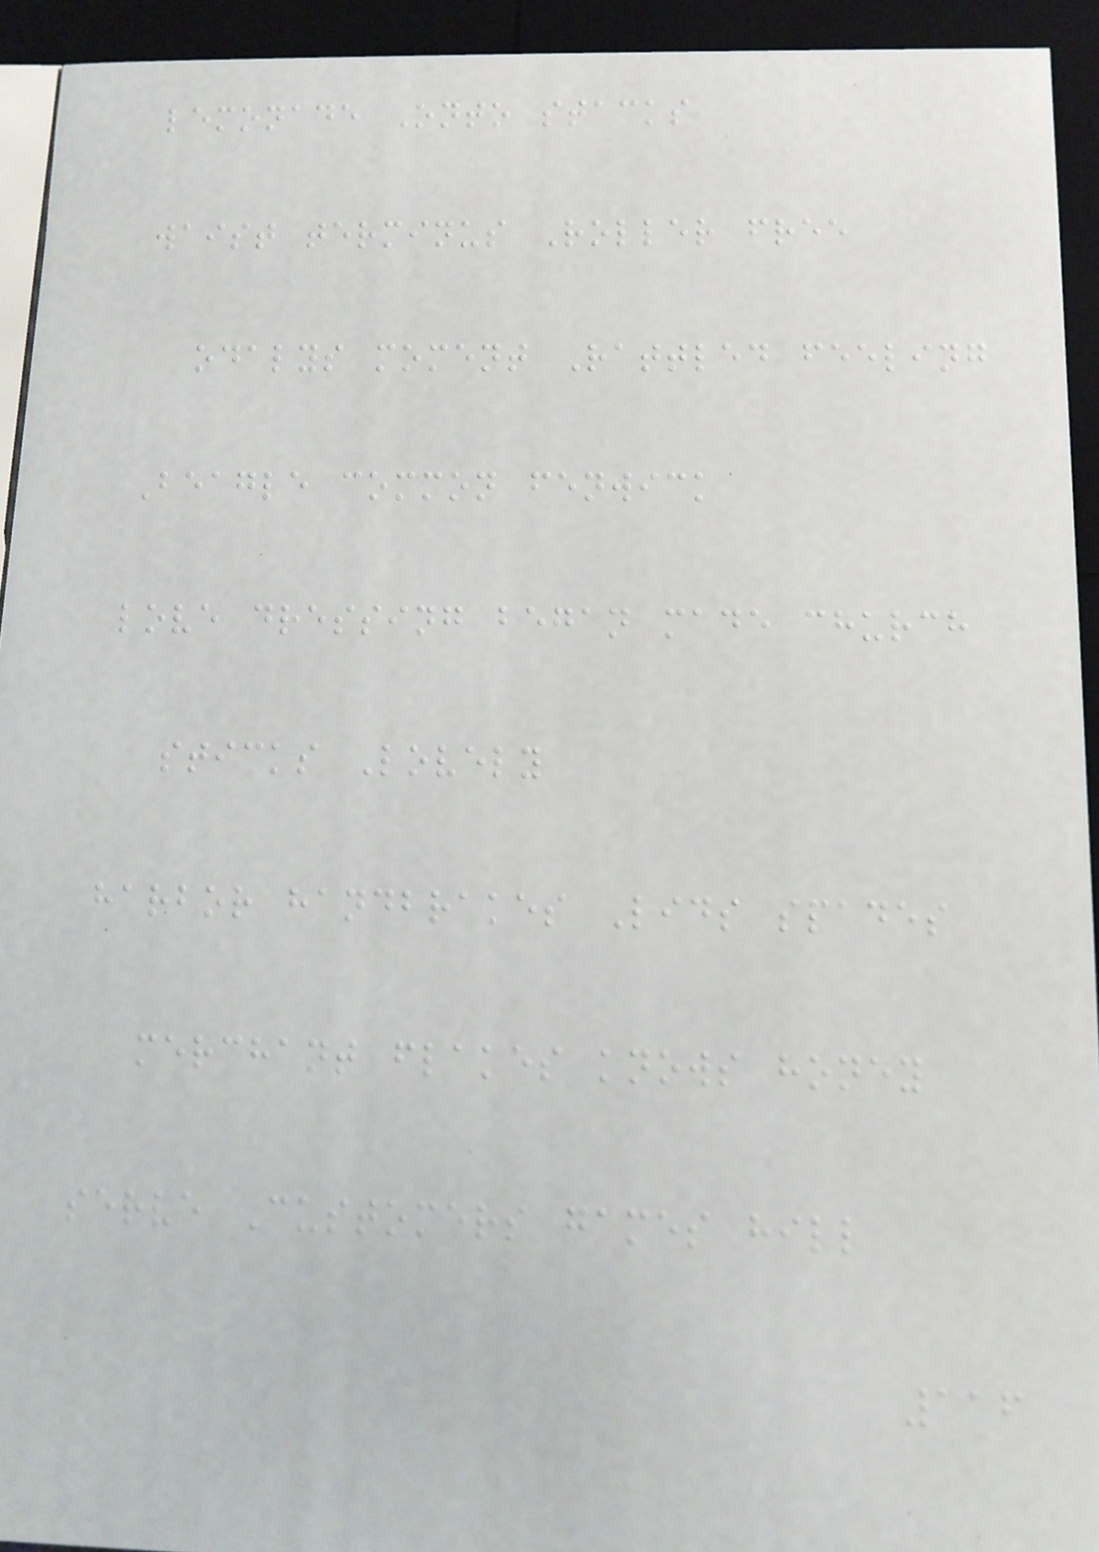lemonade Onto stacks
waist terminus Roller free
odalys moment Rattled feeling
Beagle common fenwick
love dressing began made church
sticks Lovely
harbor handbrakes Lids spades
merchant flakes knows honey
serve Customers games hill
116
